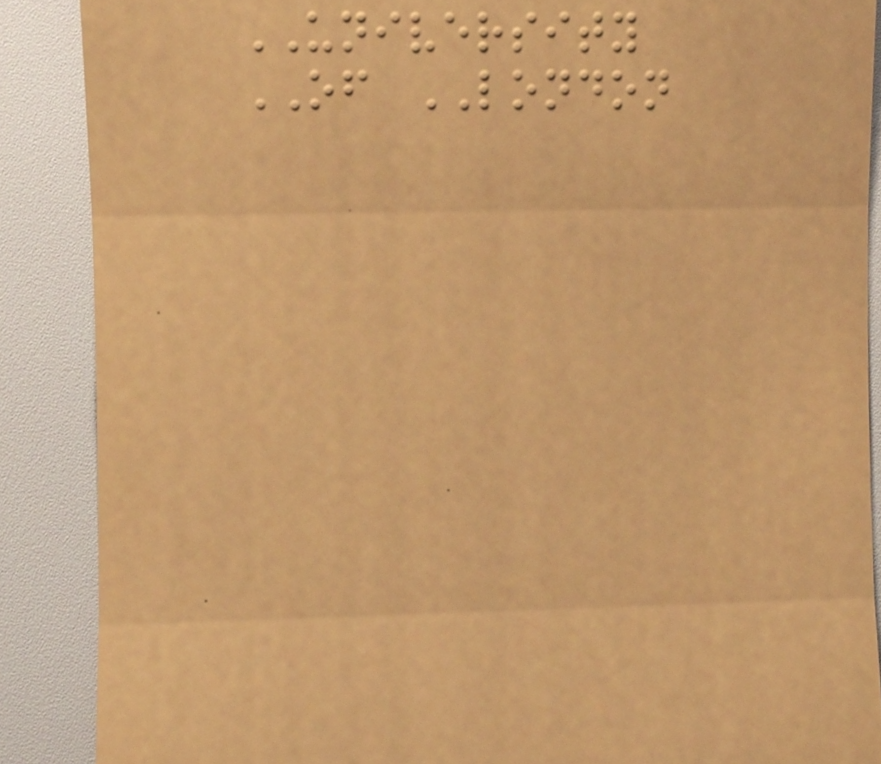UNIVERSITY
OF LONDON
